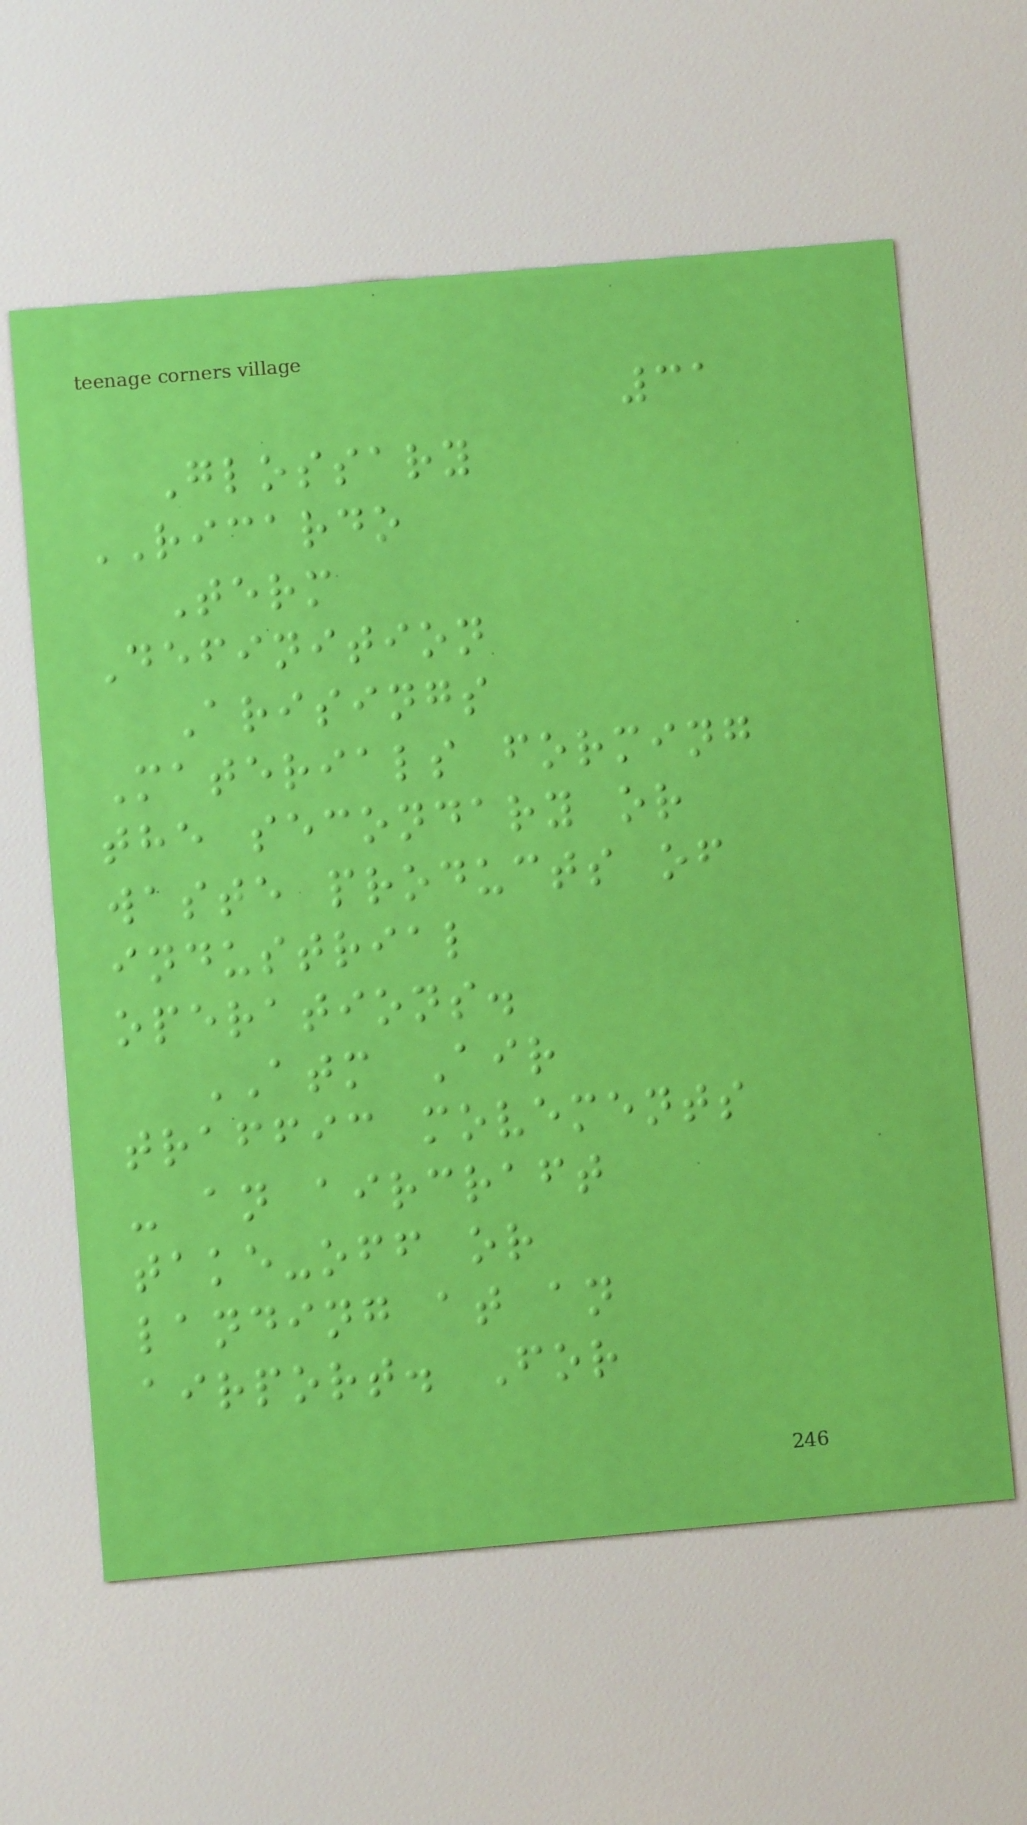31
Glossary
RICARDO
Term
Definition
Arisings
Materials forming
the secondary or
waste products of
industrial
operations.
ATM Air
traffic movements
- an aircraft
take-off or
landing at an
airport. For
